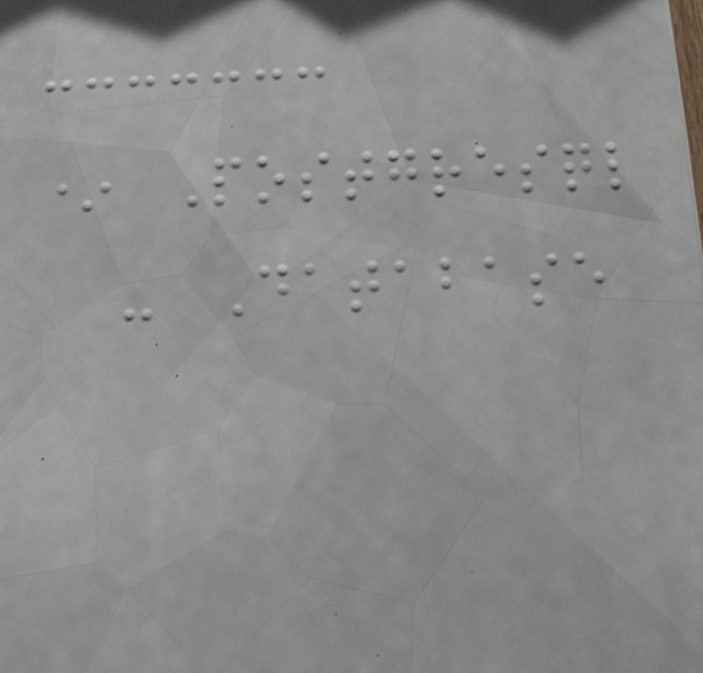* Postgresql
- Database
